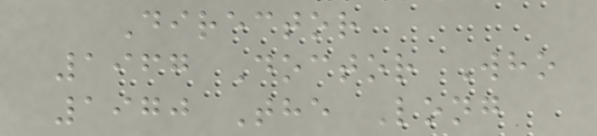Director
1967 Doctor Who
1970 The Long
